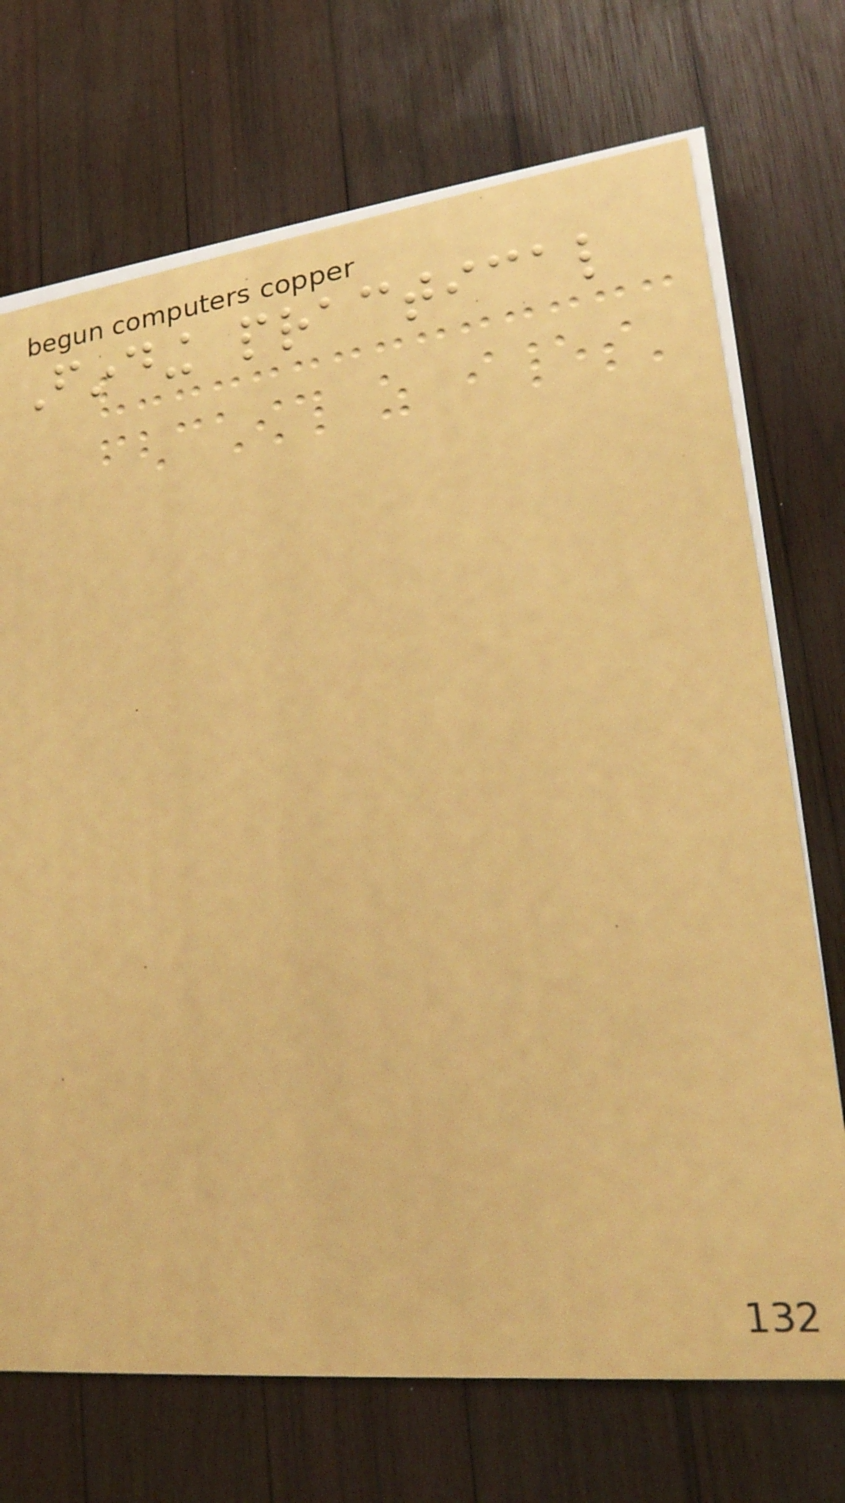Finding practical
